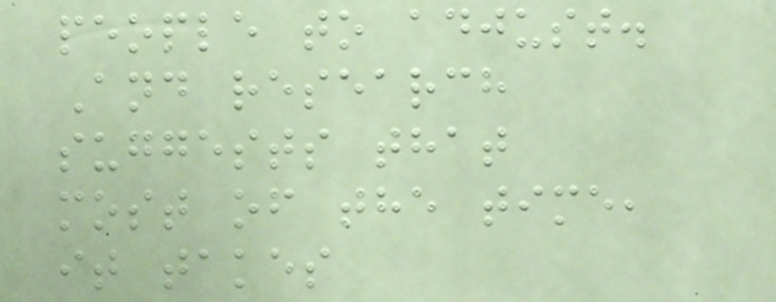people to adjust.
And research
suggests that
most of the time,
it takes
